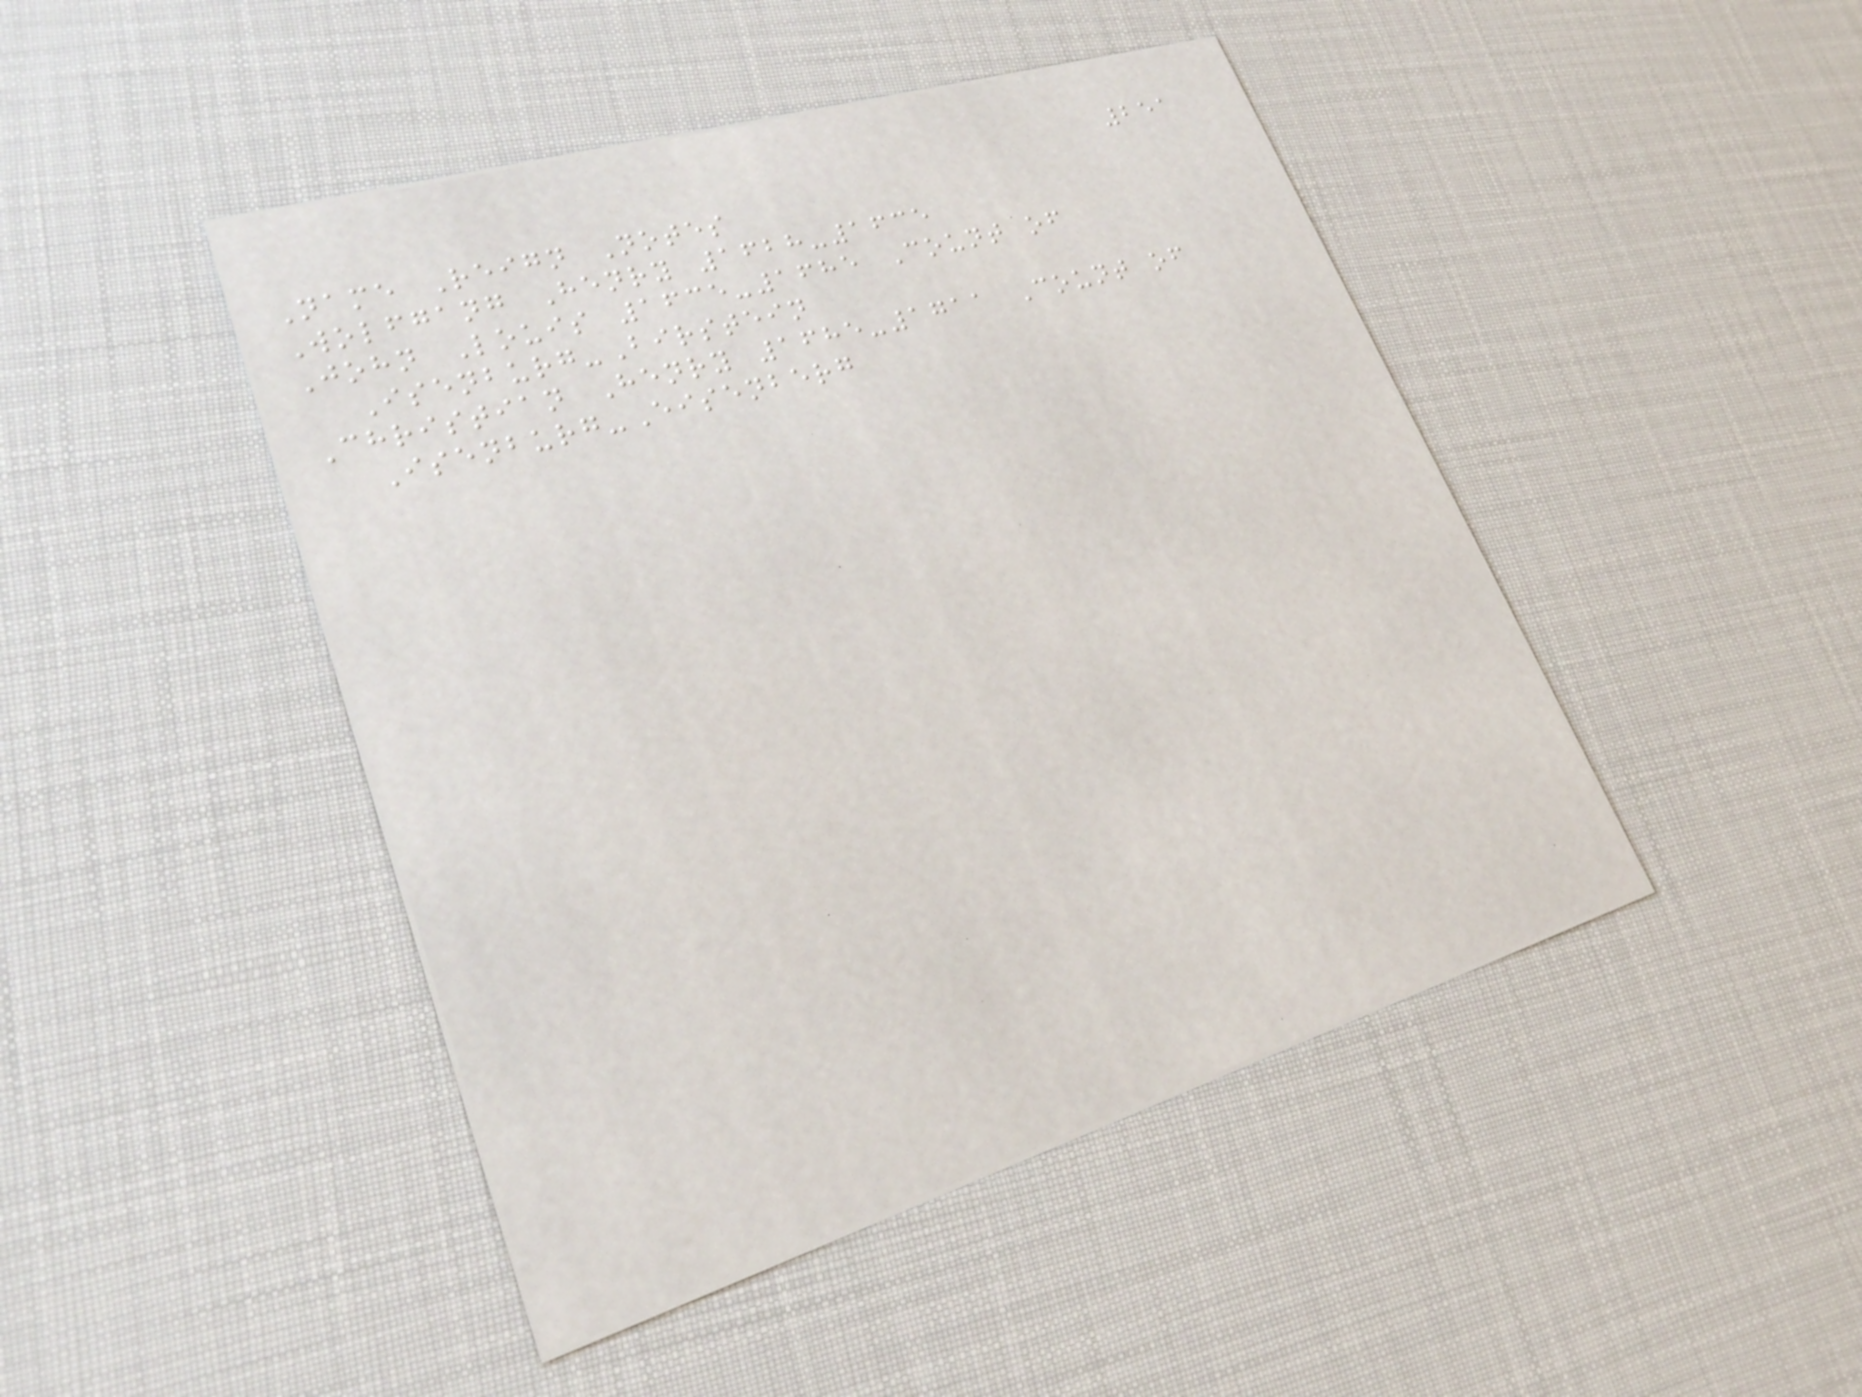251
Name Reign Notes
Wolfgang Henry 1628-1635
John Louis 1635-1685 Count of
Isenburg-Birstein
Christian Henry 1685-1711 Count of
Isenburg-Eisenberg
